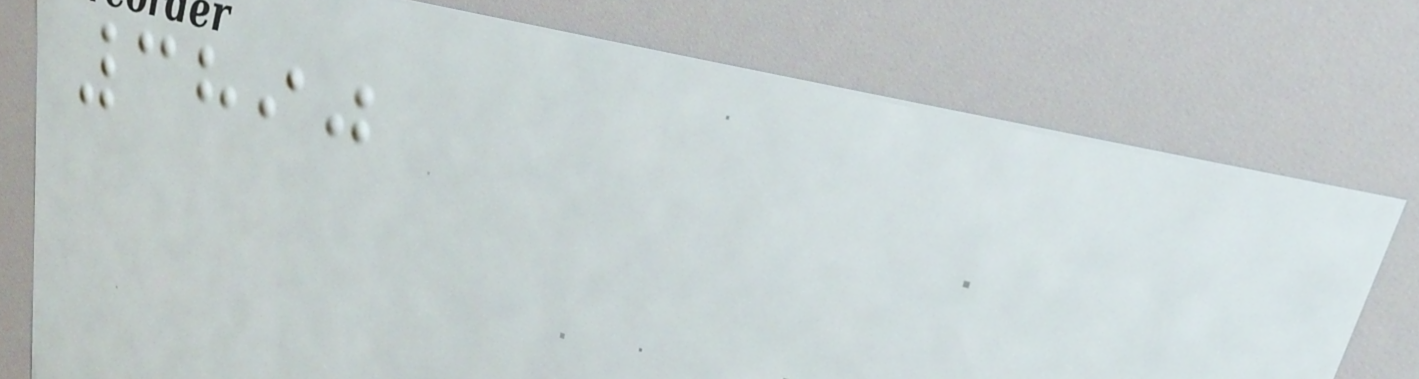3890
